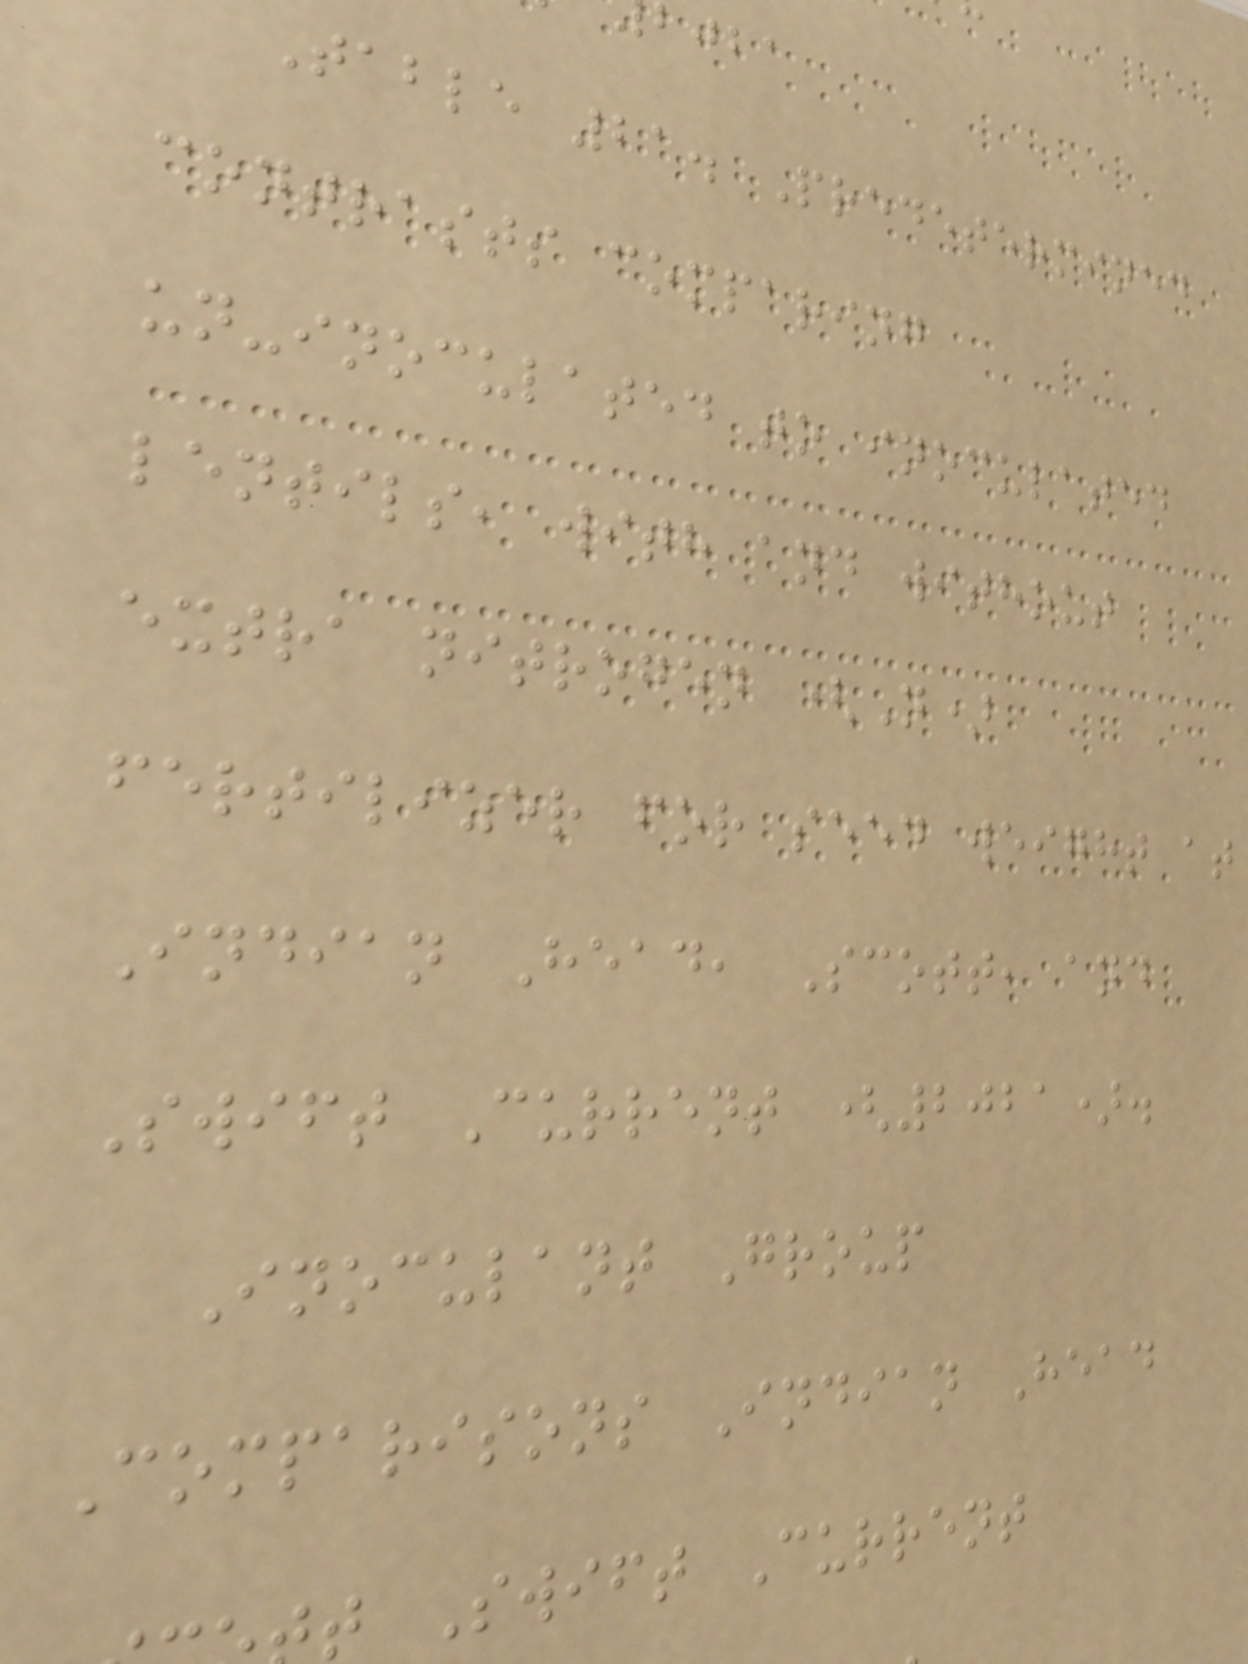bjba
Table 21. Predetermined
contrasts comparing
un-inoculated to inoculated
lentils, with and without
extra nitrogen (N)
fertilizer for seed weight at
Indian Head, Scott, and
Swift Current (2021).
Inoculant Group
Comparisons Indian Head
t Swift Current
